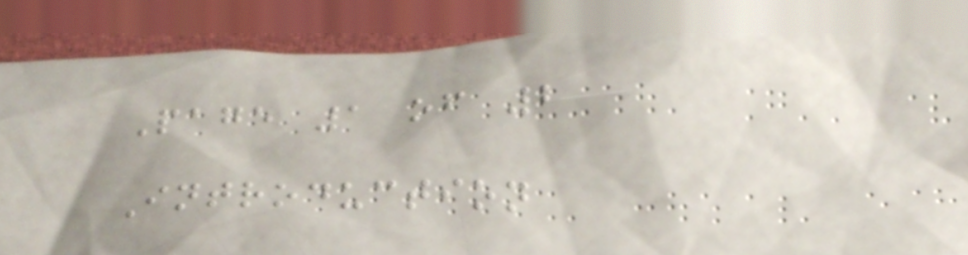Page 1 of 2
Introduction
